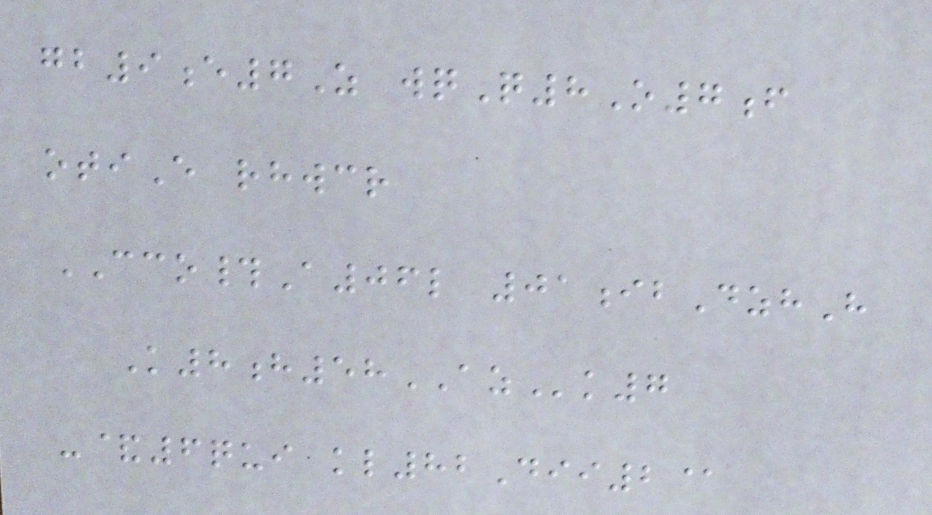gb9e7Z wqQ8O7f
otiE rhwcr
CCO#A06l 01ibDzhH
K8h58AZk7
-&6qui kl82Dii2@
